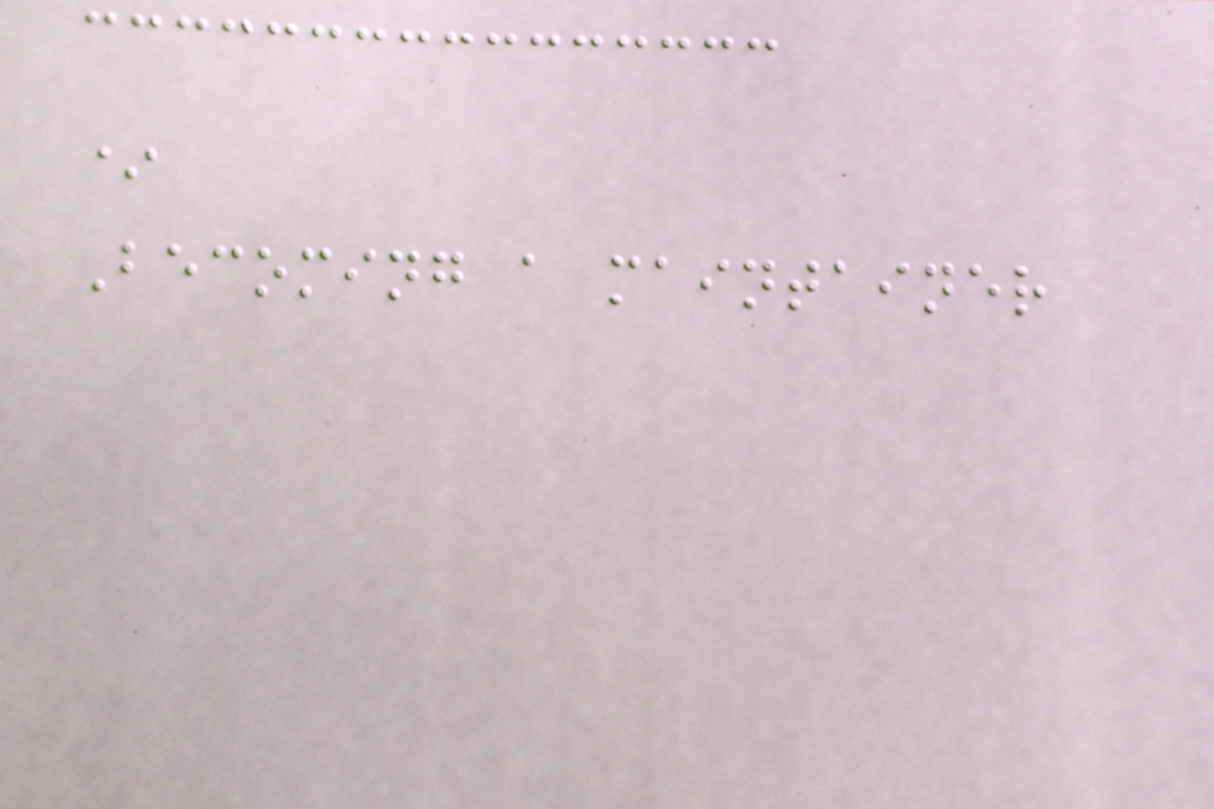*
Becoming a maintainer
